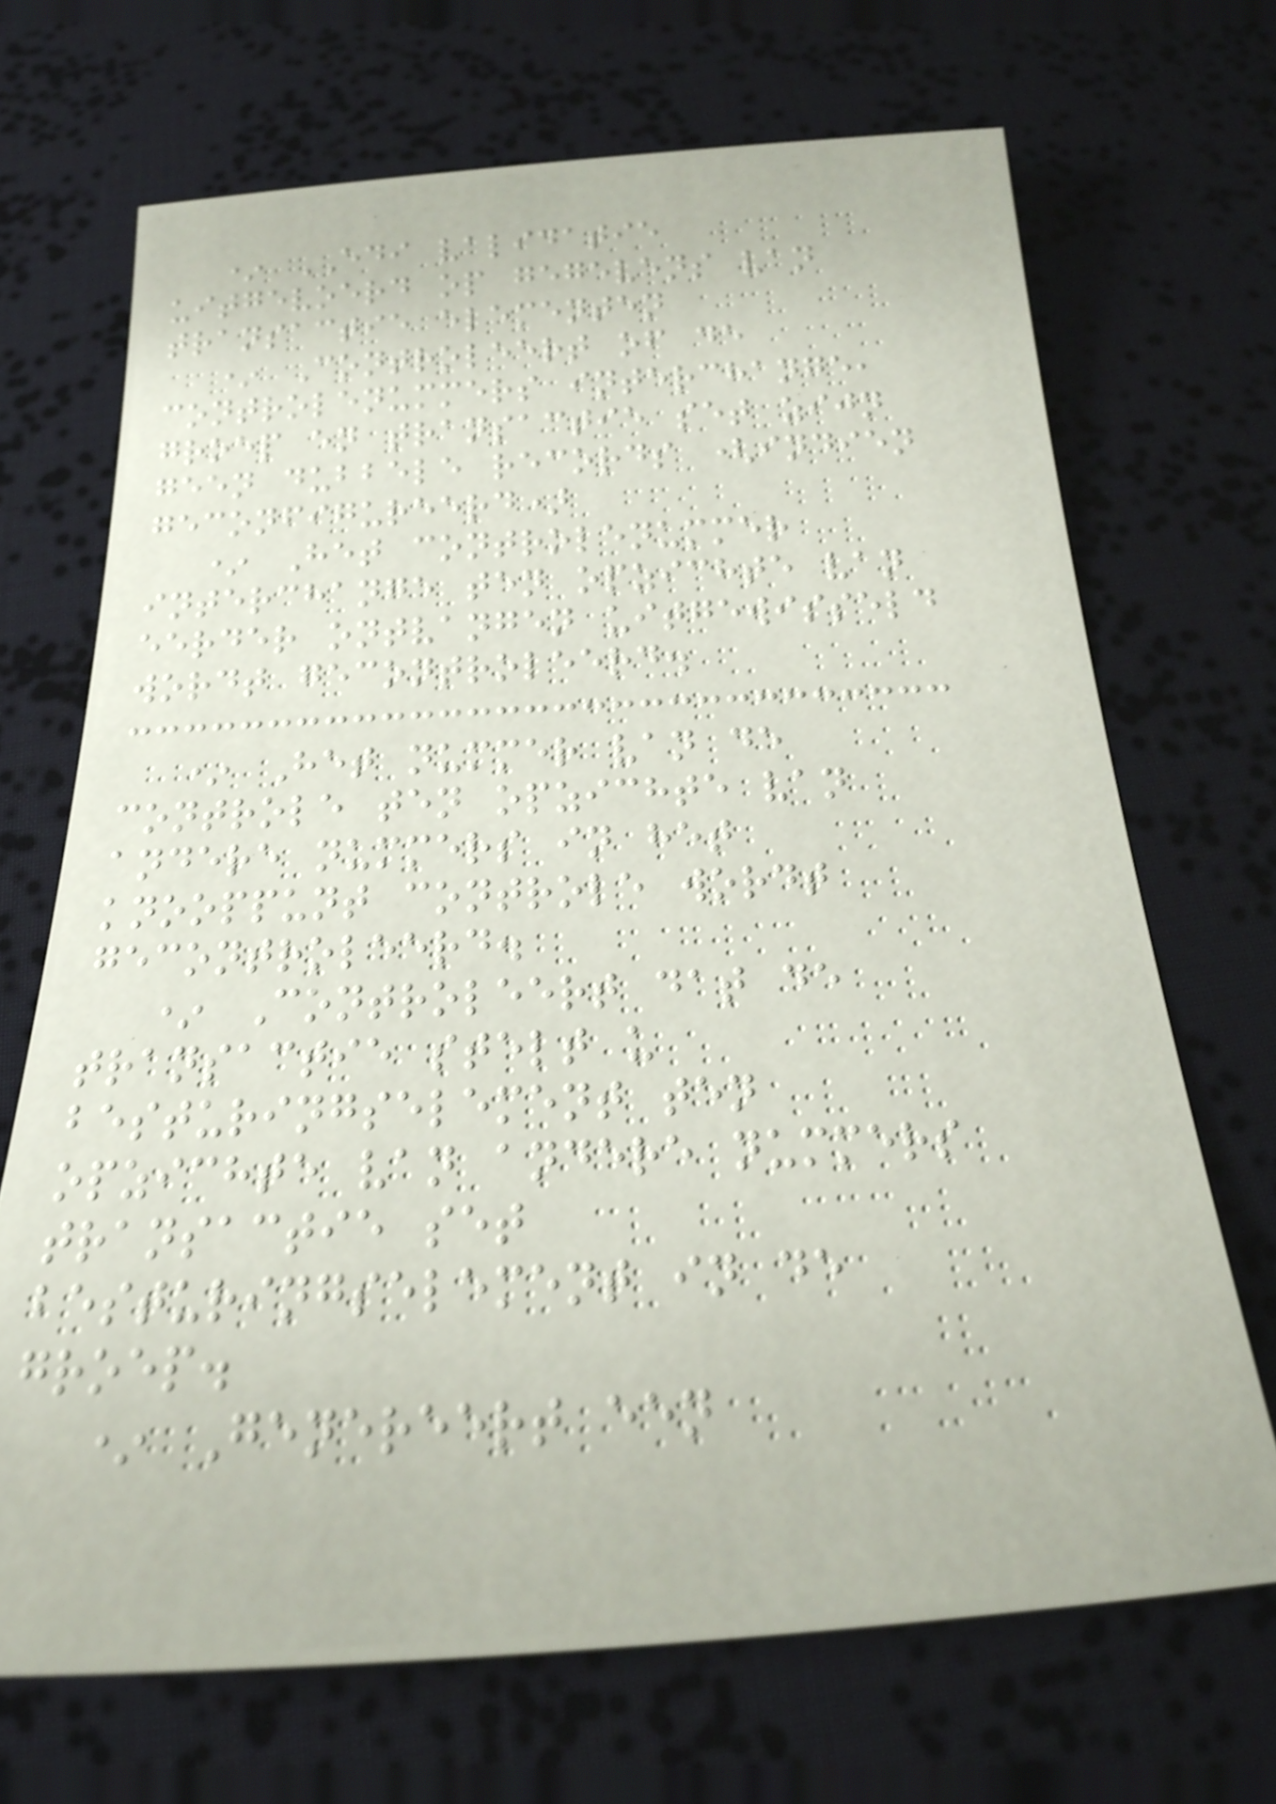* EDI validatie
uitgevoerd op gegevens van
transactie elementen
* Controleert of de
controlenummers interchange,
groep en transactie set zijn
geen dubbele records (indien
geconfigureerd)
* Het controlenummer
interchange ten opzichte van
eerder ontvangen uitgewisseld
wordt gecontroleerd.
* Het nummer van de
controle ten opzichte van
andere nummers in het
knooppunt controle wordt
gecontroleerd.
* Controleert dat de
transactie stelt u
besturingselement ten
opzichte van andere nummers
transactie set
besturingselement in de
groep.
* Genereert een
